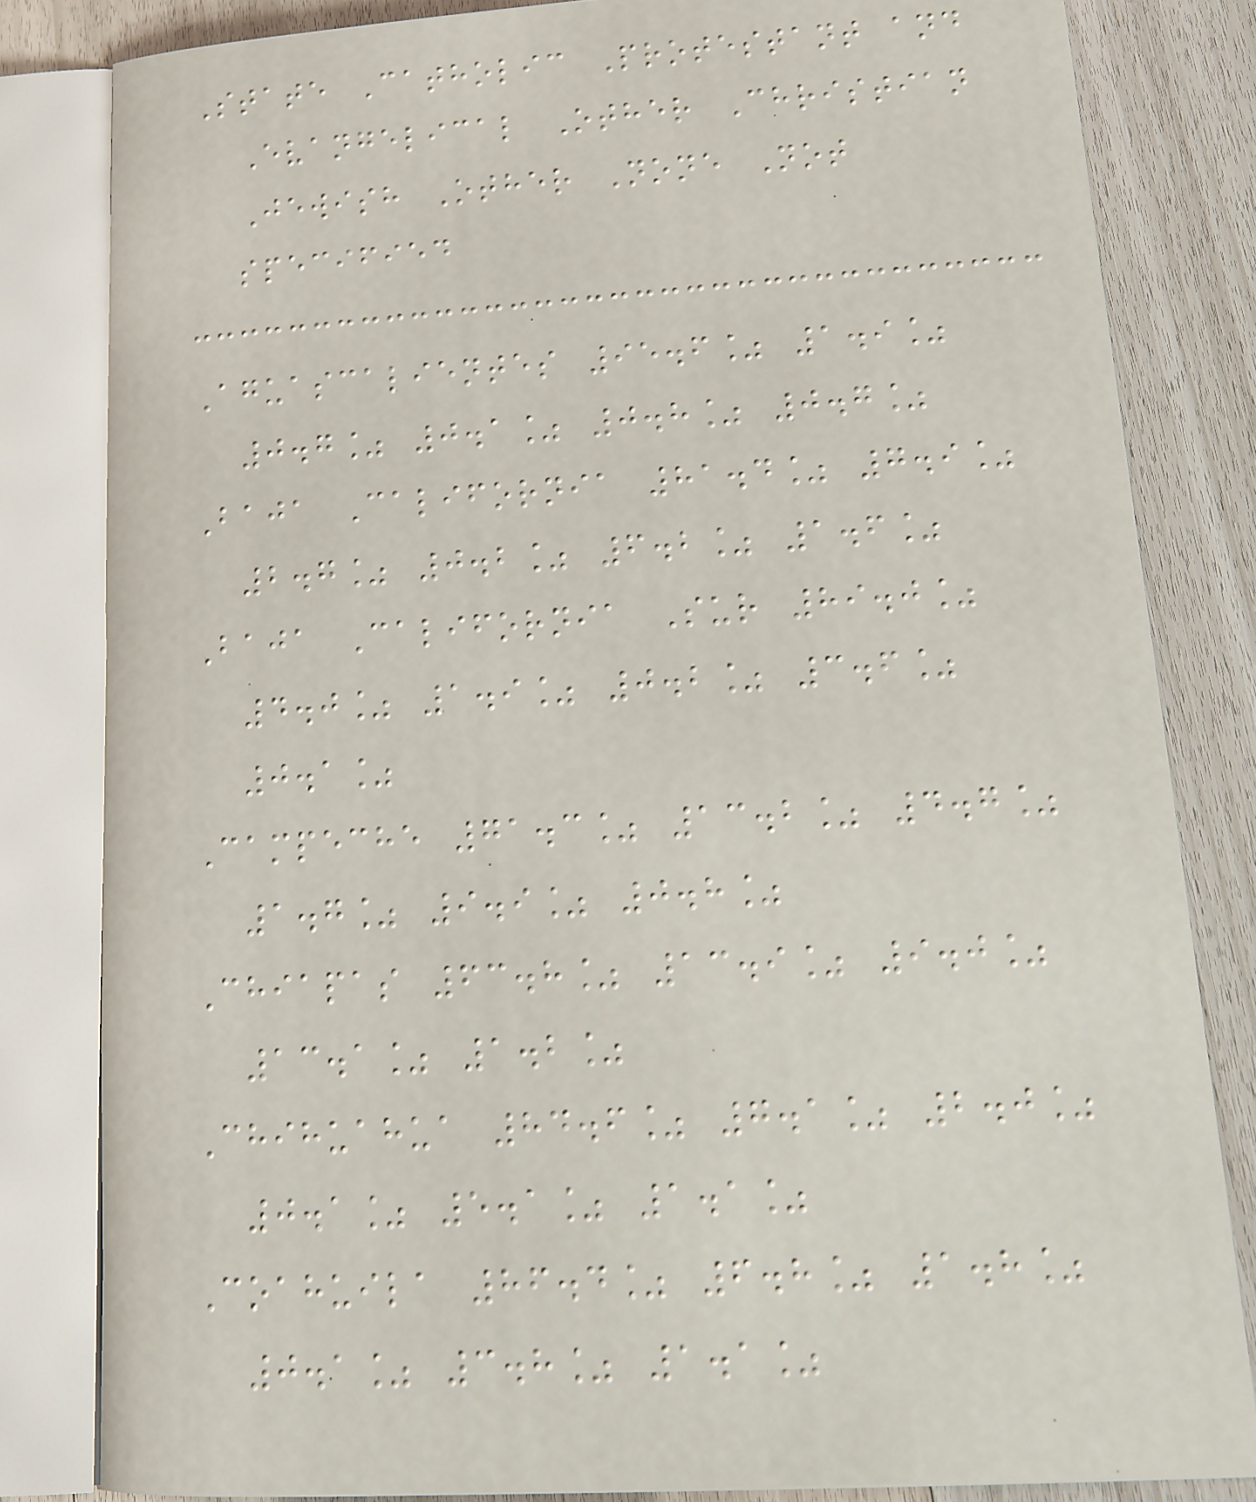State Catholic Protestant and
Evangelical Other Christian
Jewish Other None Not
specified
Aguascalientes 95.6% 1.9%
0.7% 0.1% 0.8% 0.7%
Baja California 81.4% 7.9%
2.7% 0.2% 6.2% 1.6%
Baja California Sur 89.0%
4.0% 1.9% 0.2% 3.6%
0.1%
Campeche 71.3% 13.2% 4.7%
1.7% 9.9% 0.8%
Chiapas 63.8% 13.9% 9.0%
13.1% 1.2%
Chihuahua 84.6% 7.1% 2.0%
0.1% 5.1% 1.1%
Coahuila 86.4% 6.8% 1.8%
0.1% 3.8% 1.1%
